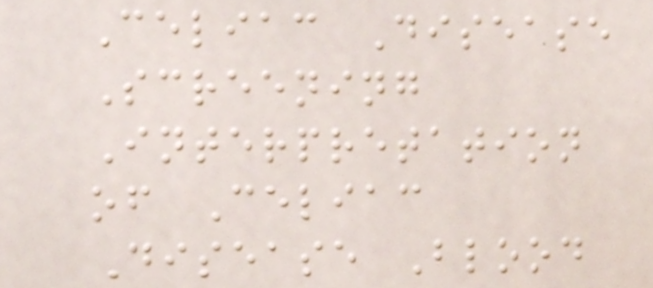Celiac Disease
Screening
Interpretation
of Celiac
Disease Blood
